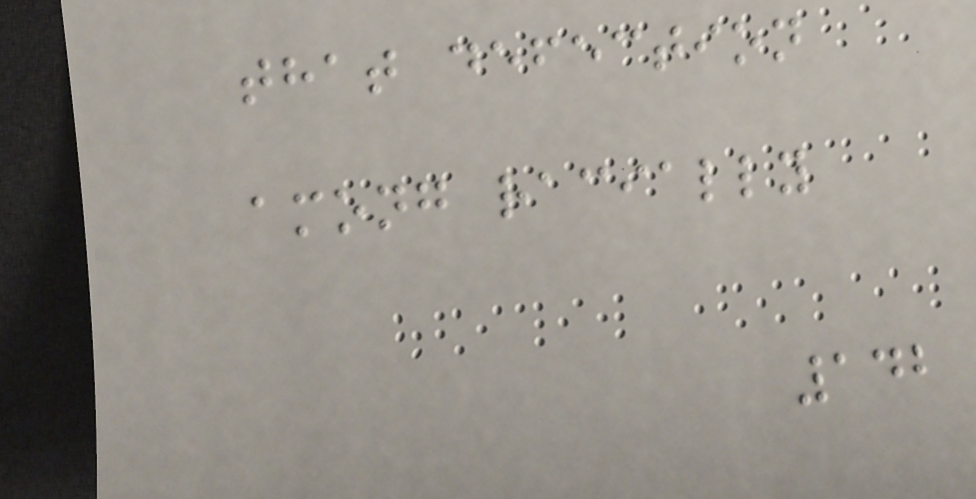that defection
among racially
142
